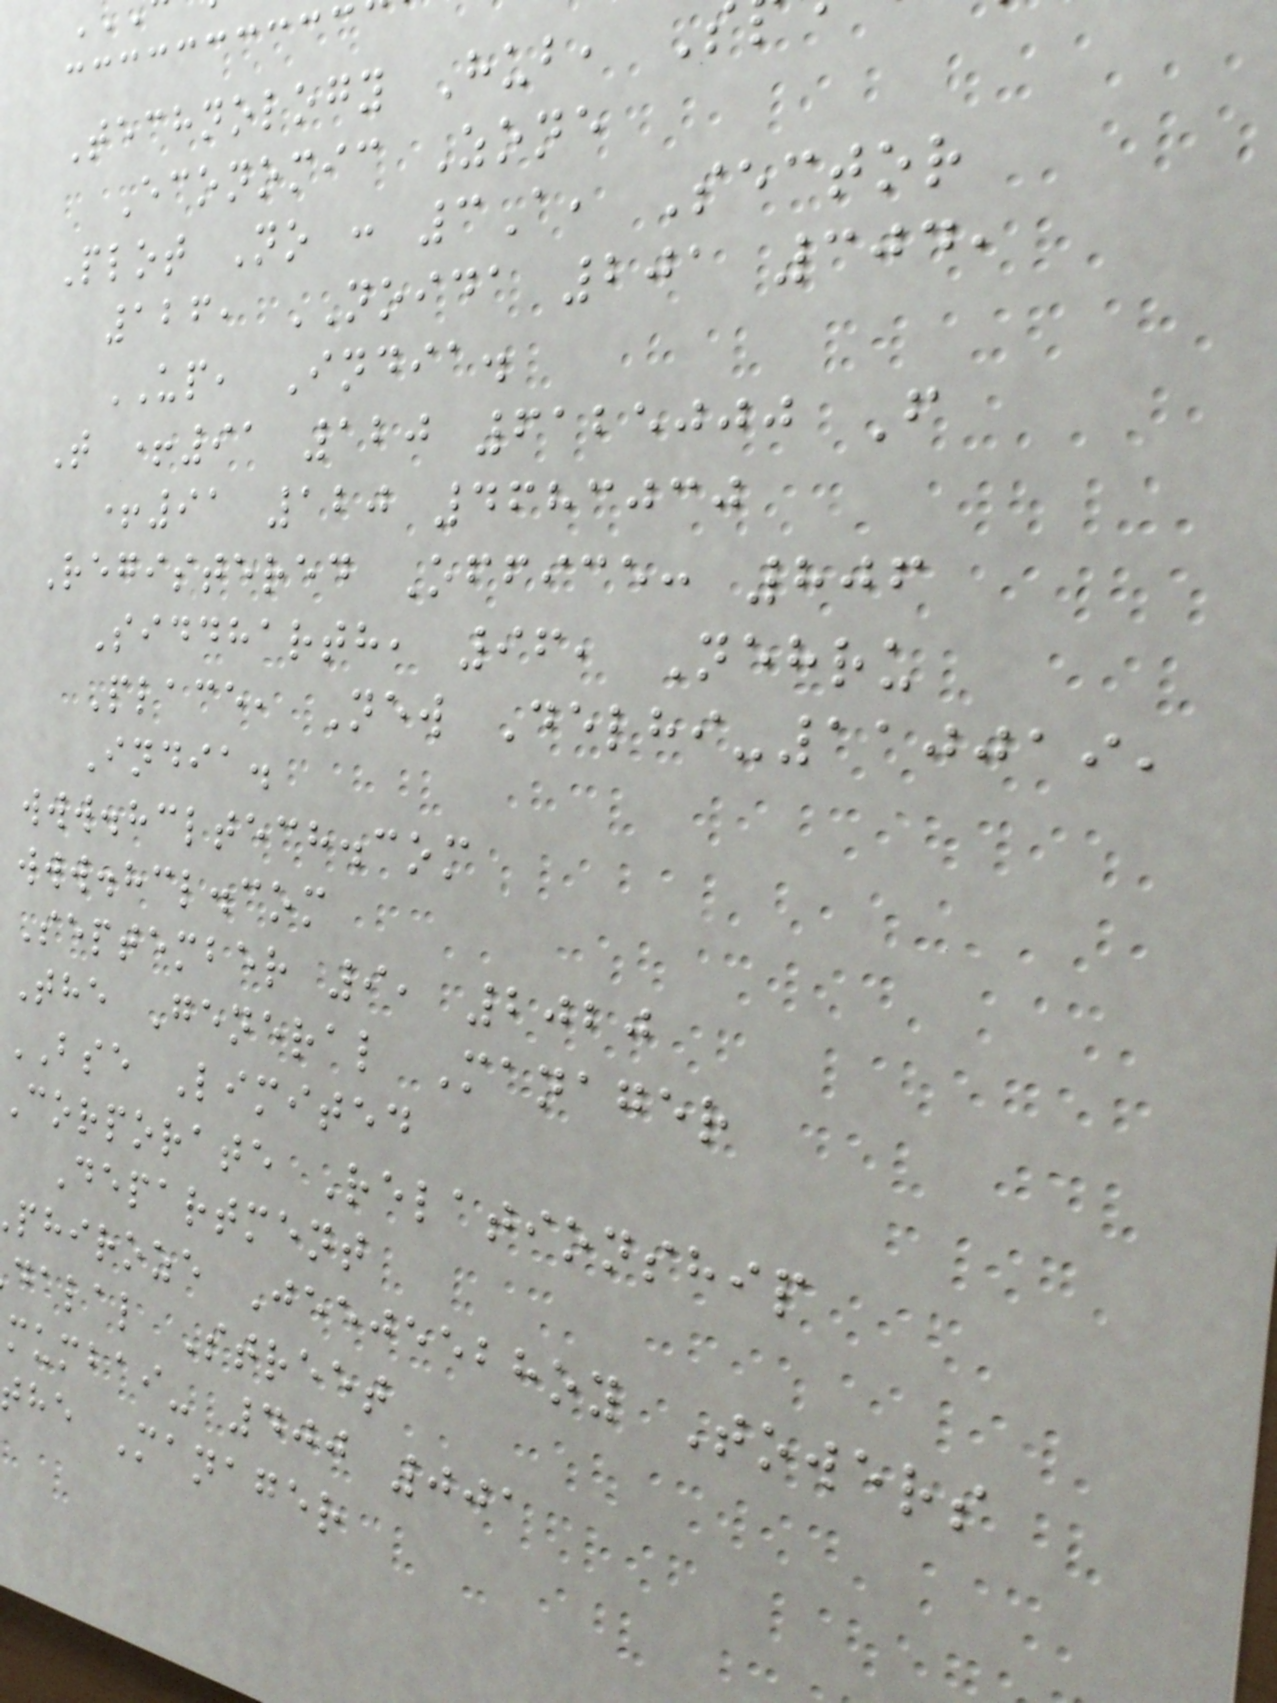Technology Hub,
Economic Zone
Plot No : 3A, Sector
126, NOIDA 201 304,
UP, India.
T +91 120 6125000 F
+91 120 4683030
Registered Office: 806
Siddharth, 96, Nehru
Place, New Delhi-110019,
India.
www.hcltech.com
www.hcl.com
September 9, 2020
The General Manager
BSE Limited
Corporate Relationship
Department
phiroze Jeejeebhoy Towers
dalal Street
mumbai- 400 001
the Manager
